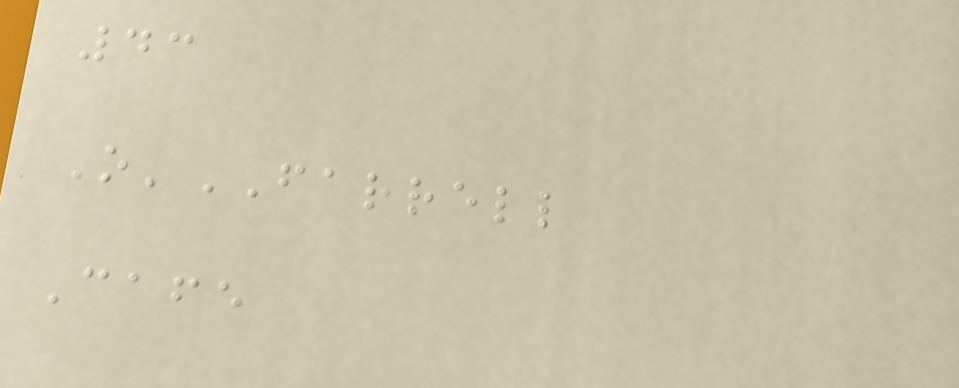43
O'FARRELL
Cafe
